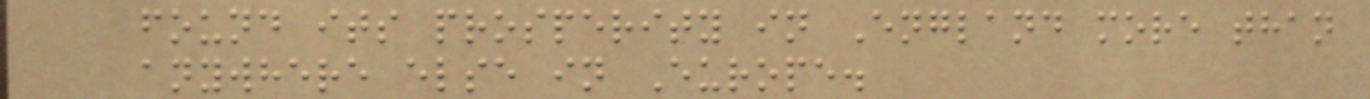found its prosperity in England more than
anywhere else in Europe.
